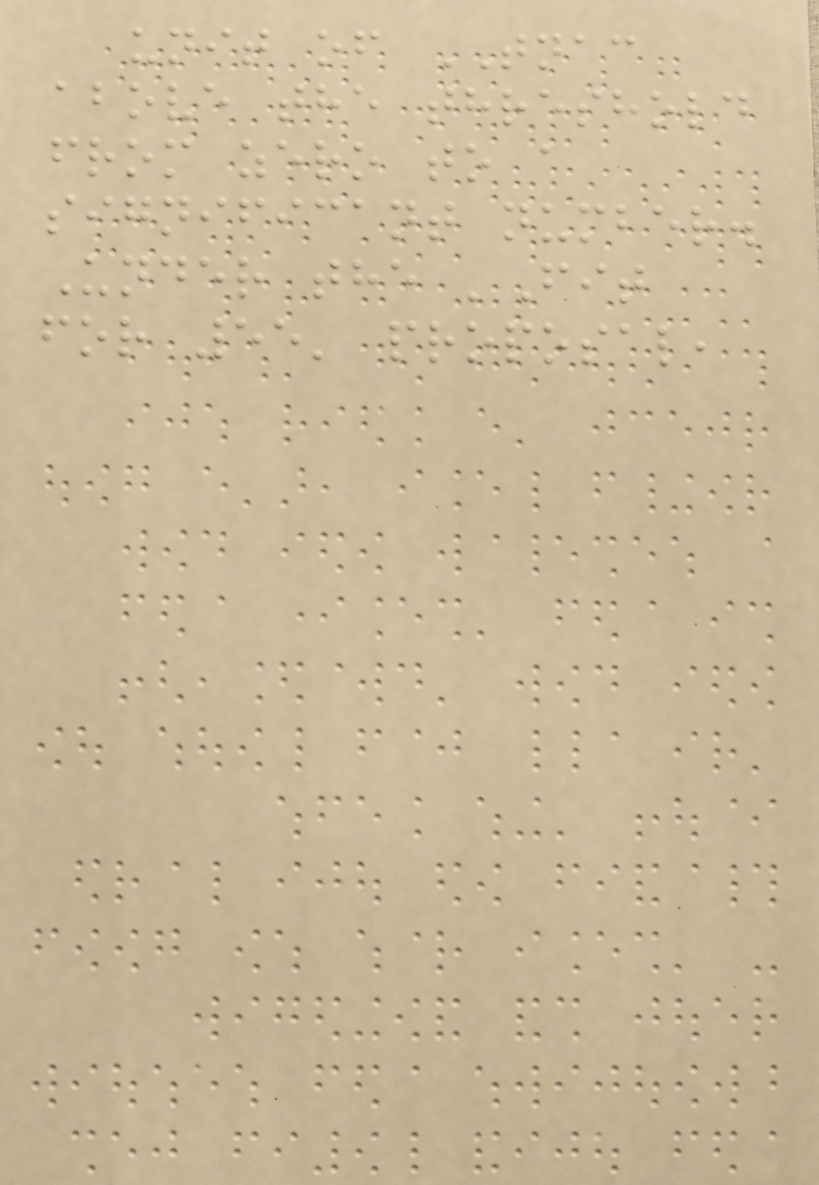unit of TNAC
above the threshold
from zero to a
significant number.
Under the 'Fit
for 55' proposal,
